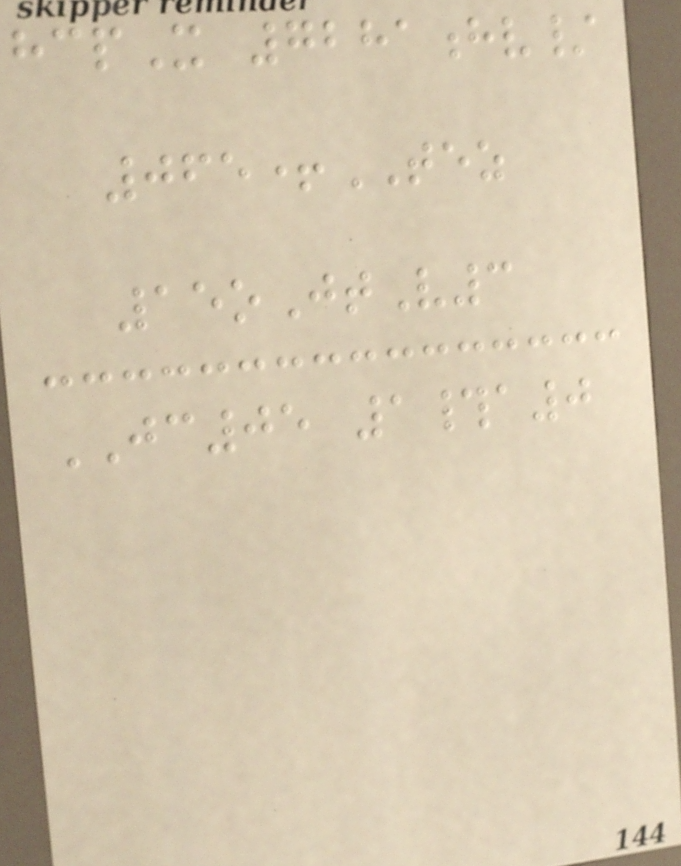hcpX 7281hv/
065+TEZ
15oJtV3
JC05 1#a0
